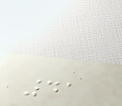41
